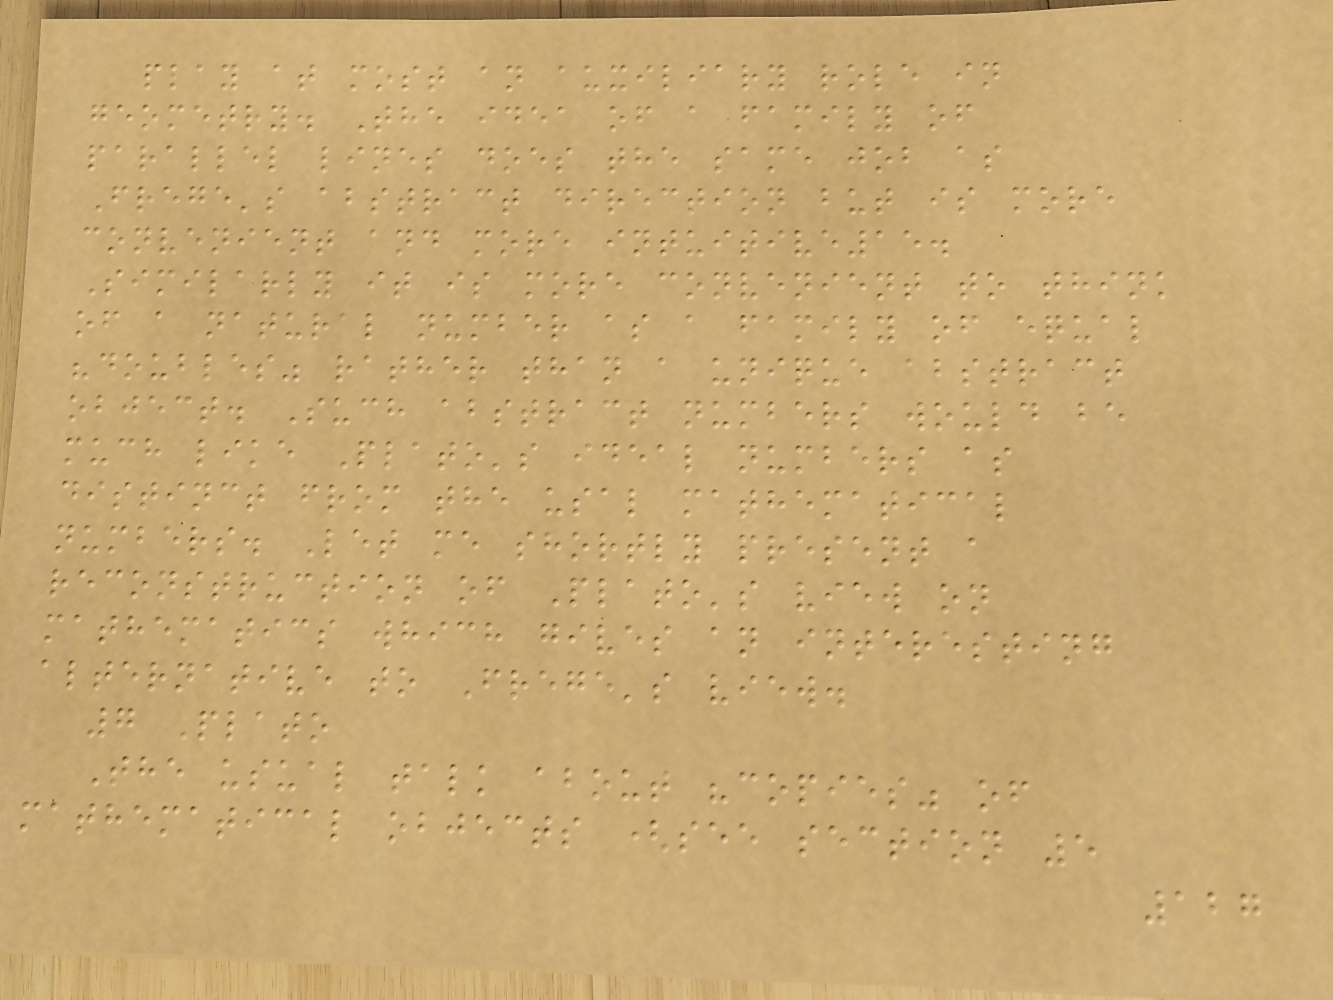play at most an auxiliary role in
geometry. The idea of a family of
parallel lines does the same job as
Frege's abstract direction but is more
convenient and more intuitive15.
Similarly it is more convenient to think
of a natural number as a family of equal
"doubles" rather than a unique abstract
object. Such abstract numbers would be
much like Plato's ideal numbers as
distinct from the usal mathematical
numbers. Let me shortly present a
reconstruction of Plato's view on
mathematics which gives an interesting
alternative to Frege's view.
7 Plato
The usual talk about "copies" of
mathematical objects (see section 5
127
